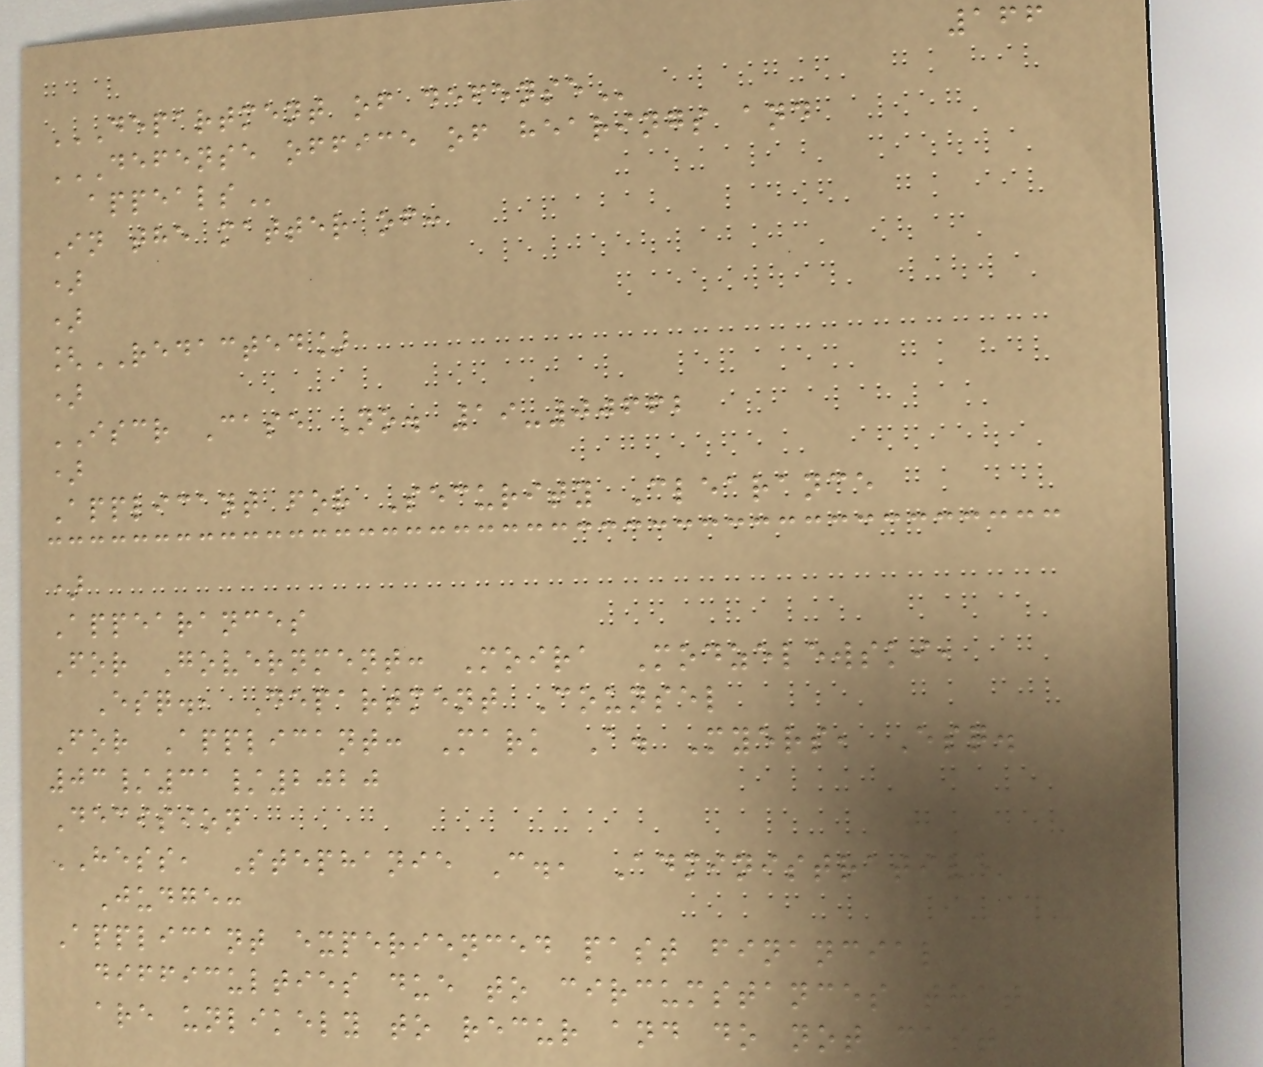166
DEPARTMENT OF DEFENSE
DEFENSE OFFICE OF HEARINGS AND
APPEALS
In the matter of:
)
)
[REDACTED]
)
ISCR Case No. 19-00662
)
Applicant for Security Clearance
)
Appearances
For Government: Moira Modzelewski,
Esq., Department Counsel
For Applicant: Mark A. Myers, Esq.
03/31/2020
Decision
HESS, Stephanie C., Administrative
Judge:
Applicant experienced past financial
difficulties due to circumstances that
are unlikely to recur and do not cast
